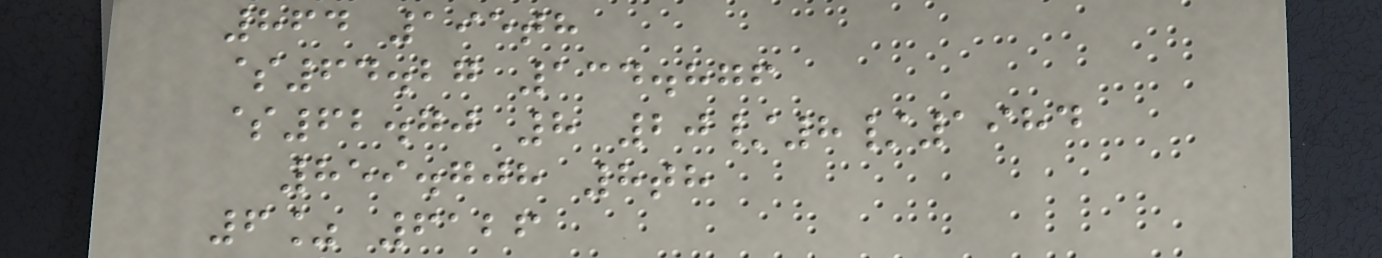864 195th
$64.27 134.876
$62.70 8 20/8/1984
859.708 8th
6% 6126
